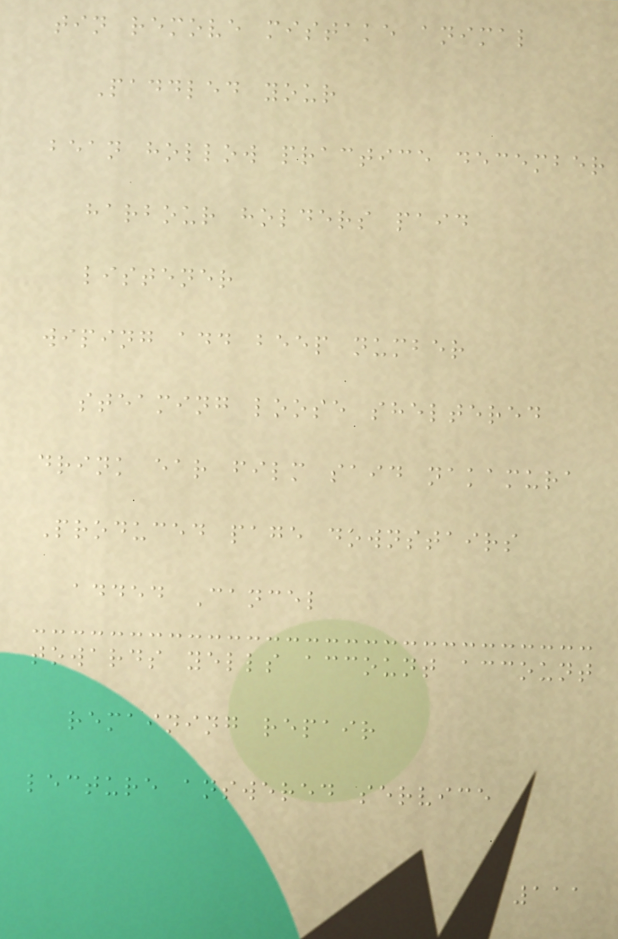tin remove mistake animal
Paddled your
bean hollow practice december
harbour holders paid
listener
wiping add beep number
steaming loose sheltered
drink ear film said nakamura
Produced page downstairs
added Cancel
towards yells account account
remaining repair
lecture answered service
111
